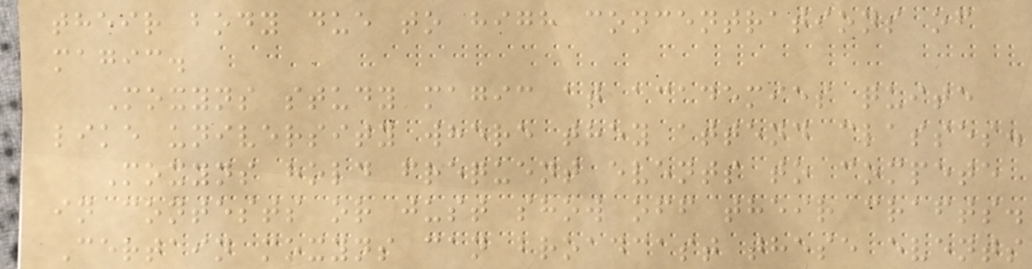their body due to high concentrations of
magic.
Moxyns study magic at academies quite
like university where they attend classes.
Moxyns hold frequent events to compete
in contests or just show off their crafts.
Certain moxyns can broadcast these events
